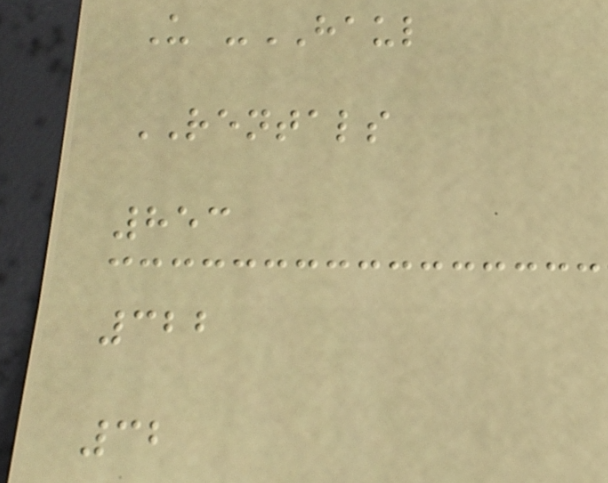U -HAUL
RENTALS
853
322
32
